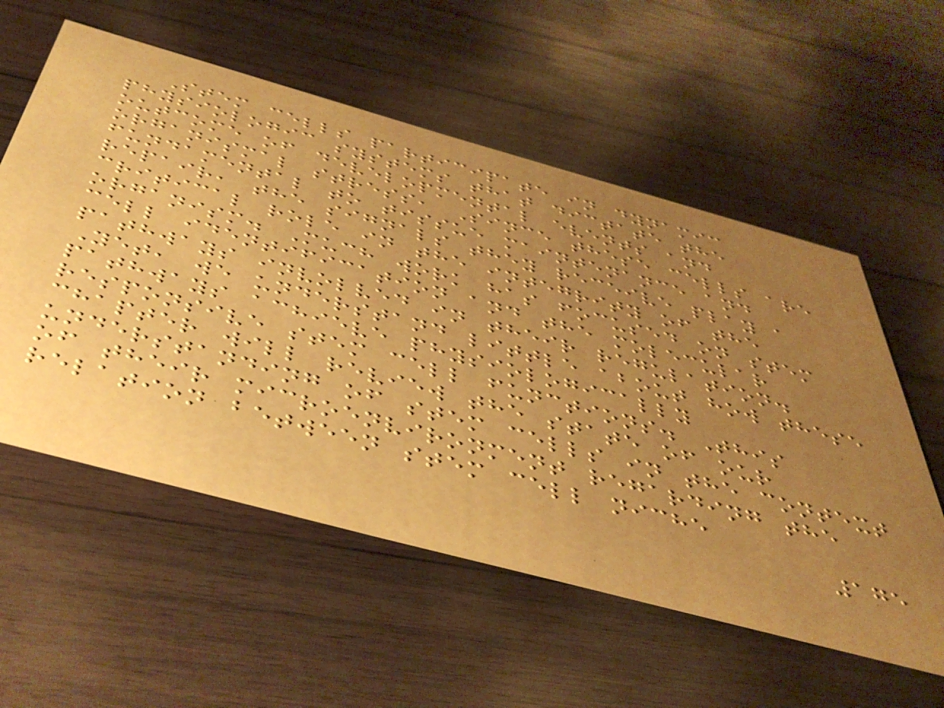Stem cells participate in dynamic
physiologic systems that dictate the
outcome of developmental events and
organismal stress, Since these cells are
fundamental to tissue maintenance and
repair, the signals they receive play a
critical role in the integrity of the
organism. Much work has focused on stem
cell identification and the molecular
pathways involved in their regulation.
Yet, we understand little about how these
pathways achieve physiologically
responsive stem cell functions. This
chapter will review the state of our
understanding of stem cells in the context
of their microenvironment regarding the
relation between stem cell niche
175
